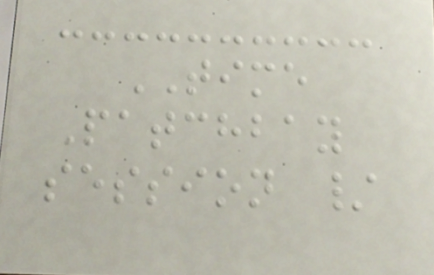TIME
Patchbay
session /
